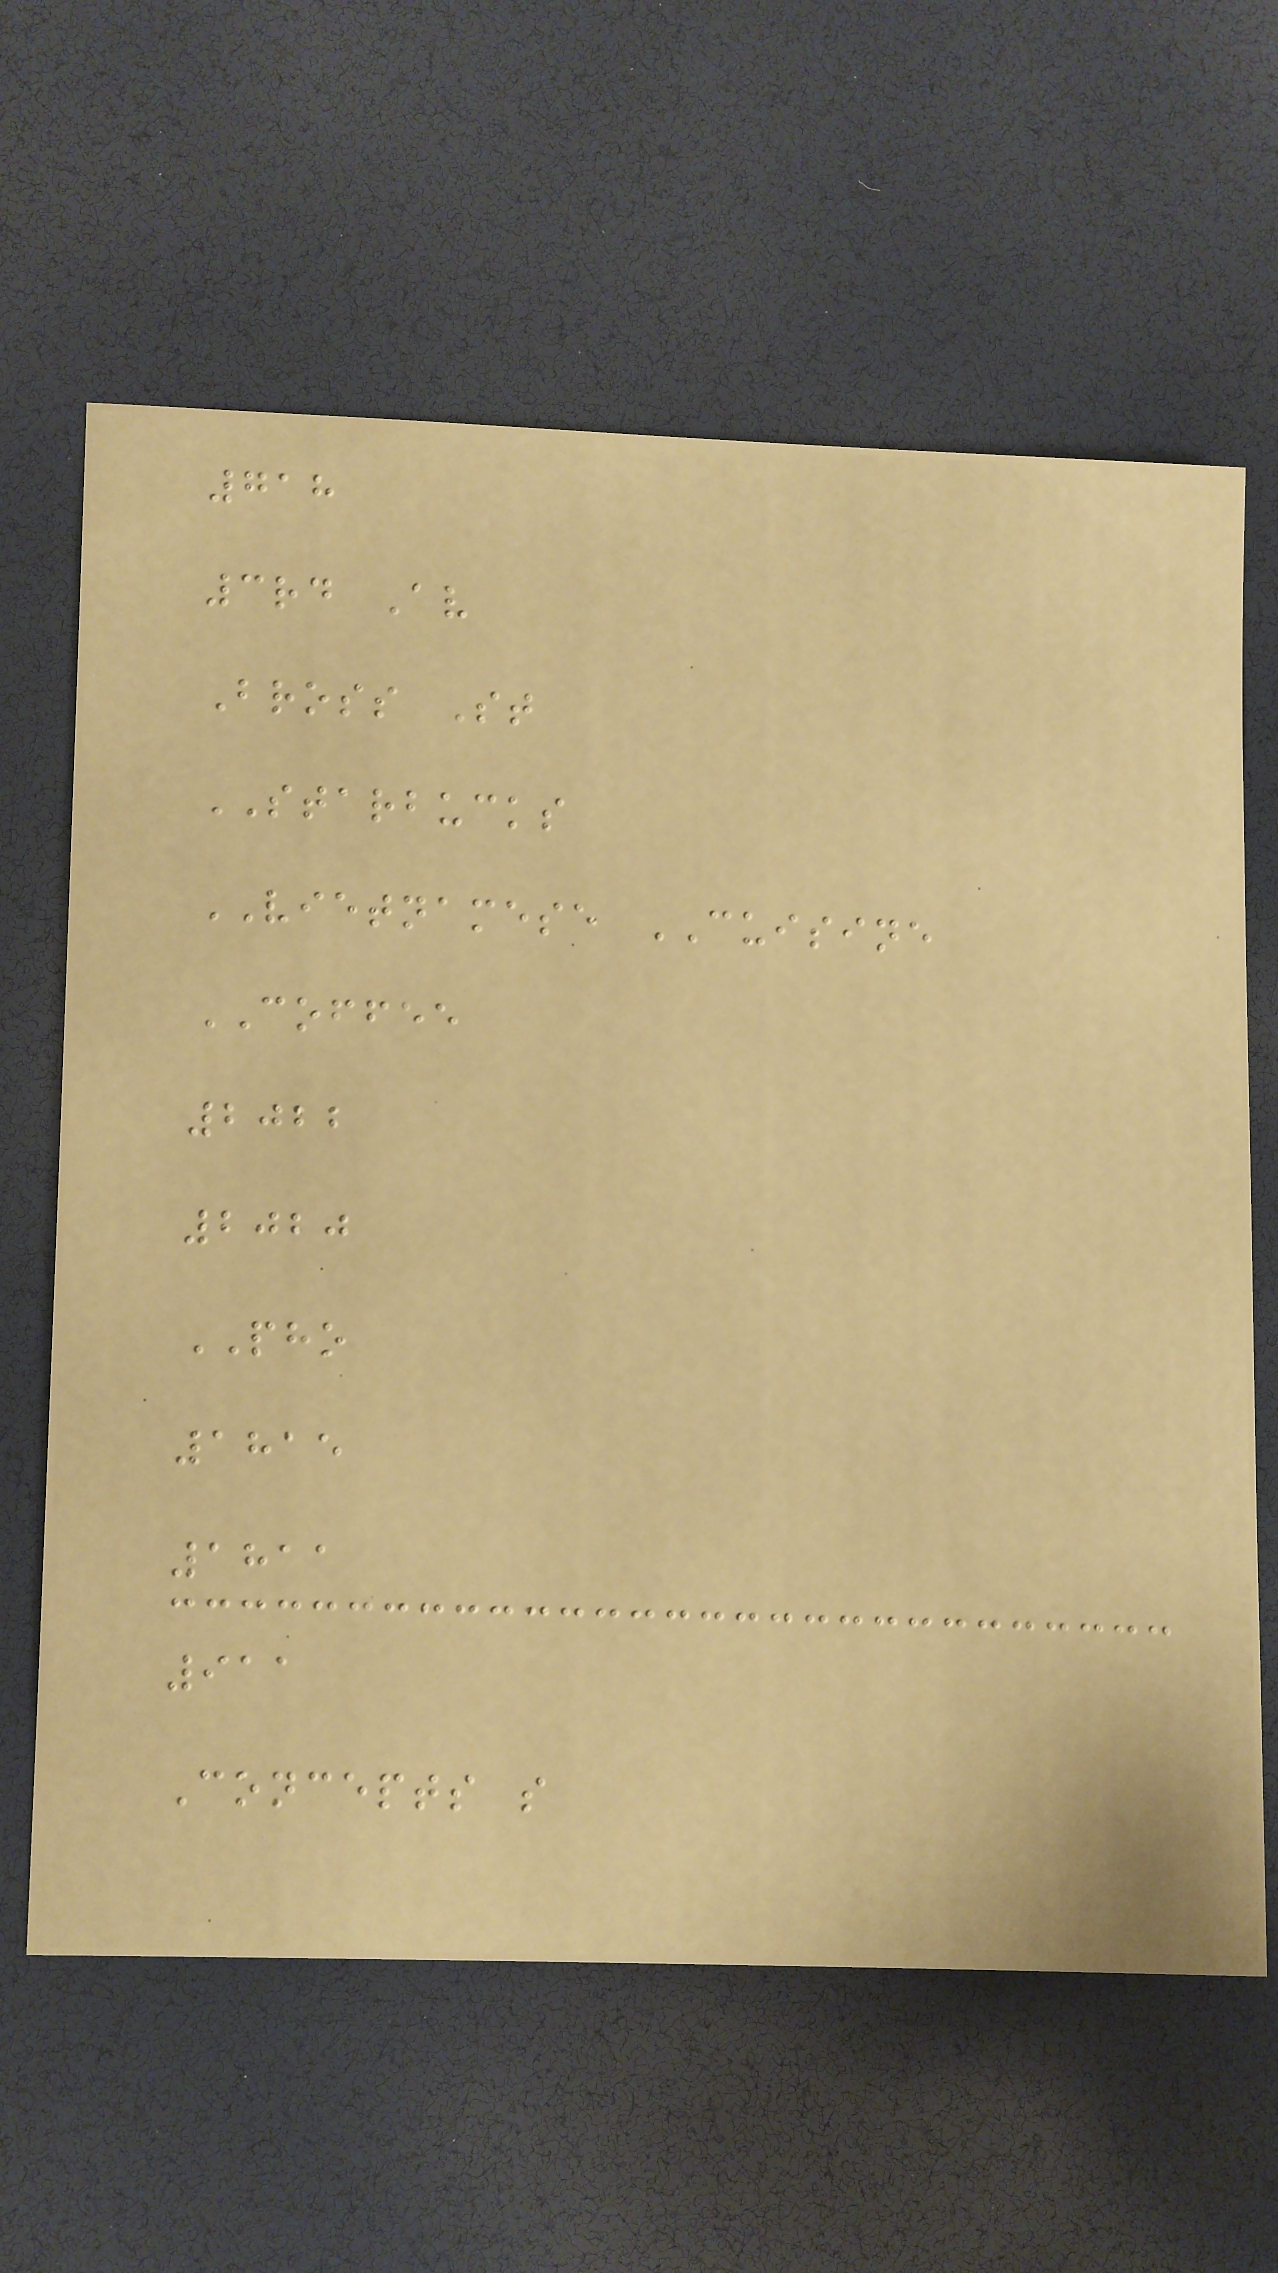718
3rd Av
Bross St
STARBUCKS
VIETNAMESE CUISINE
COFFEE
2022
2020
PHO
1815
1811
911
Concepts s
